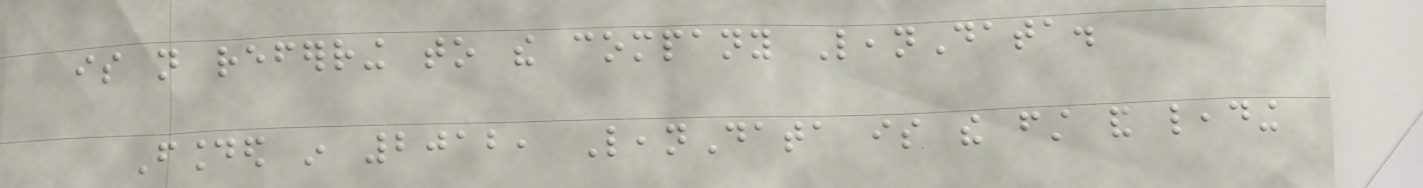is not referring to the company LeanData.
Founded in 2012, LeanData is the first and leading
